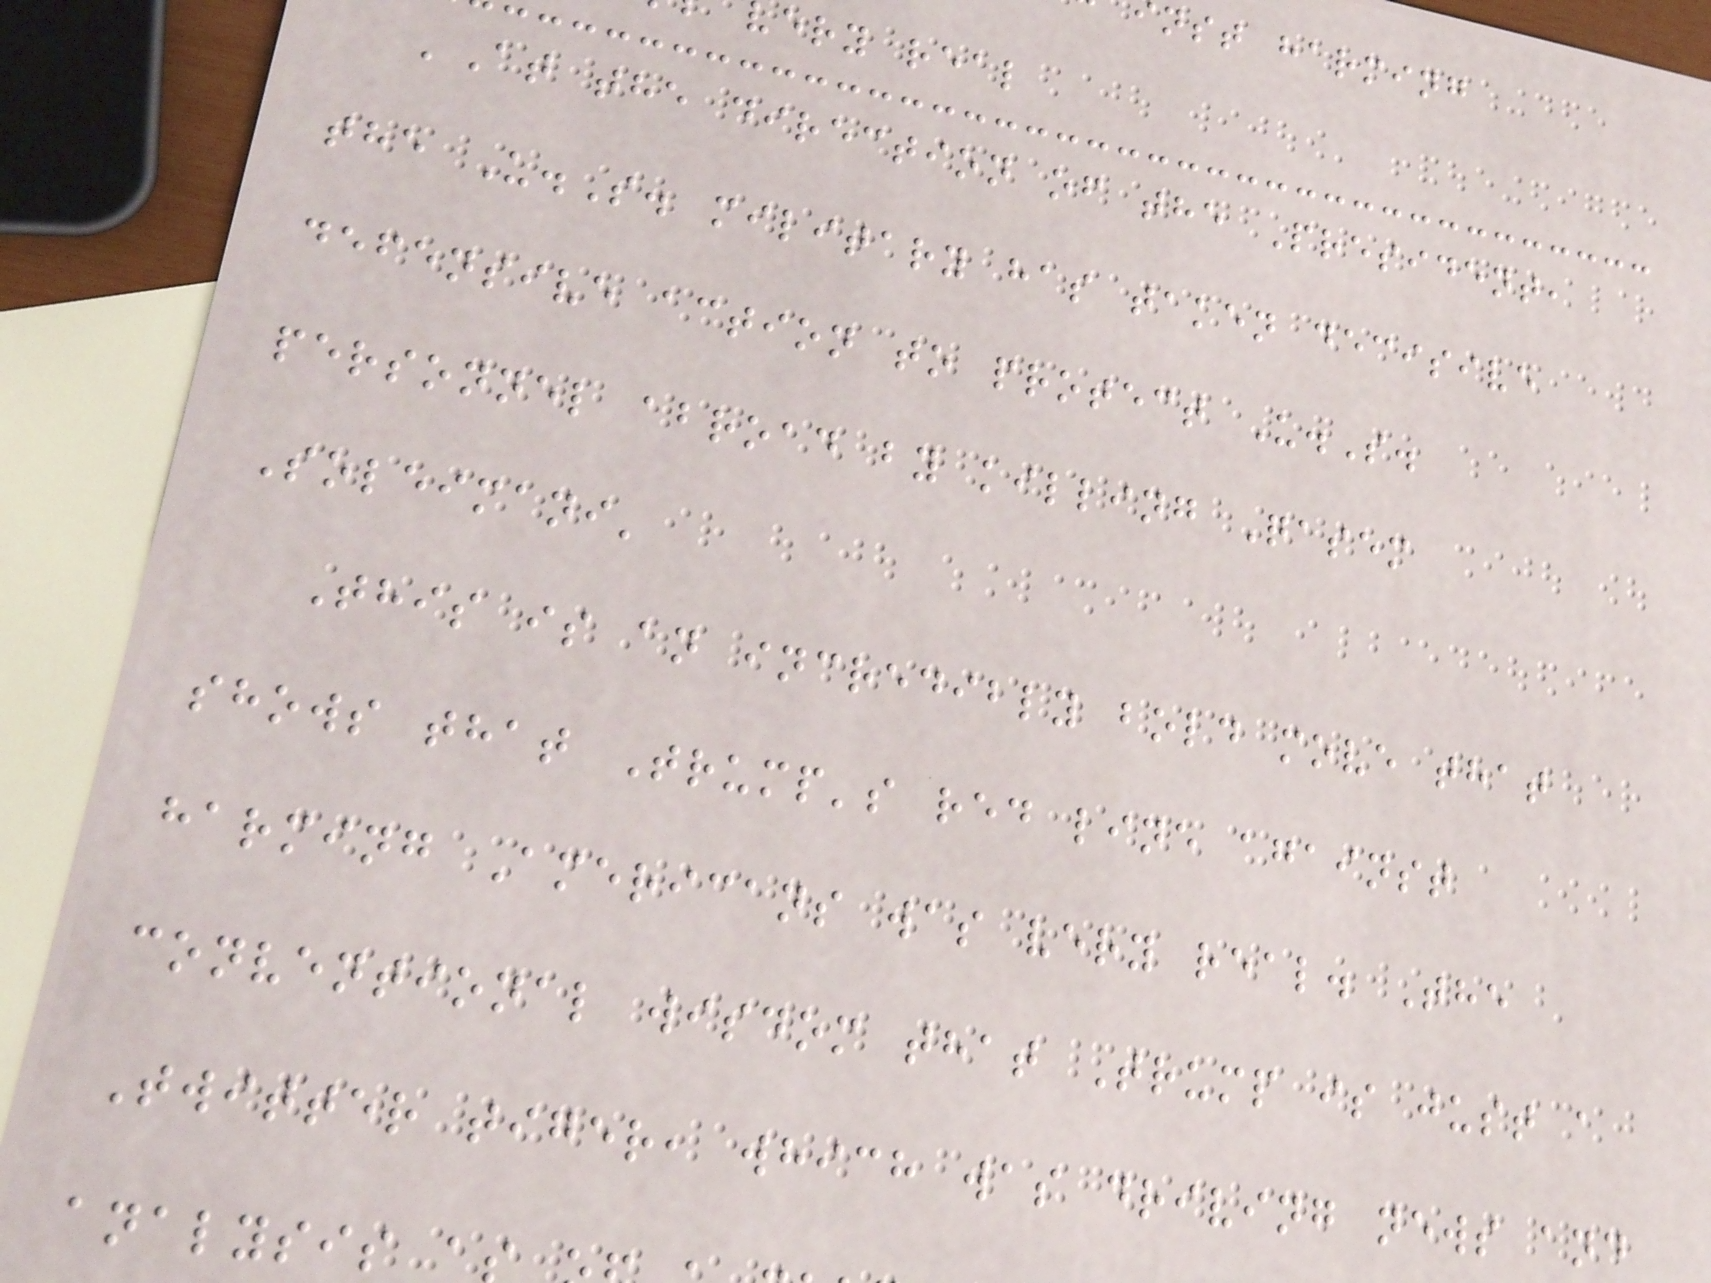nst harming
ery real
'At the direction of the President,
the U.S. military has taken decisive
defensive action to protect U.S.
personnel abroad by killing Qasem
Soleimani'
This is an incredibly bold move that
shows that Trump's red line against
harming Americans was very real. The
conventional wisdom that Trump is just a
Twitter tiger, which was driving news and
analysis a
